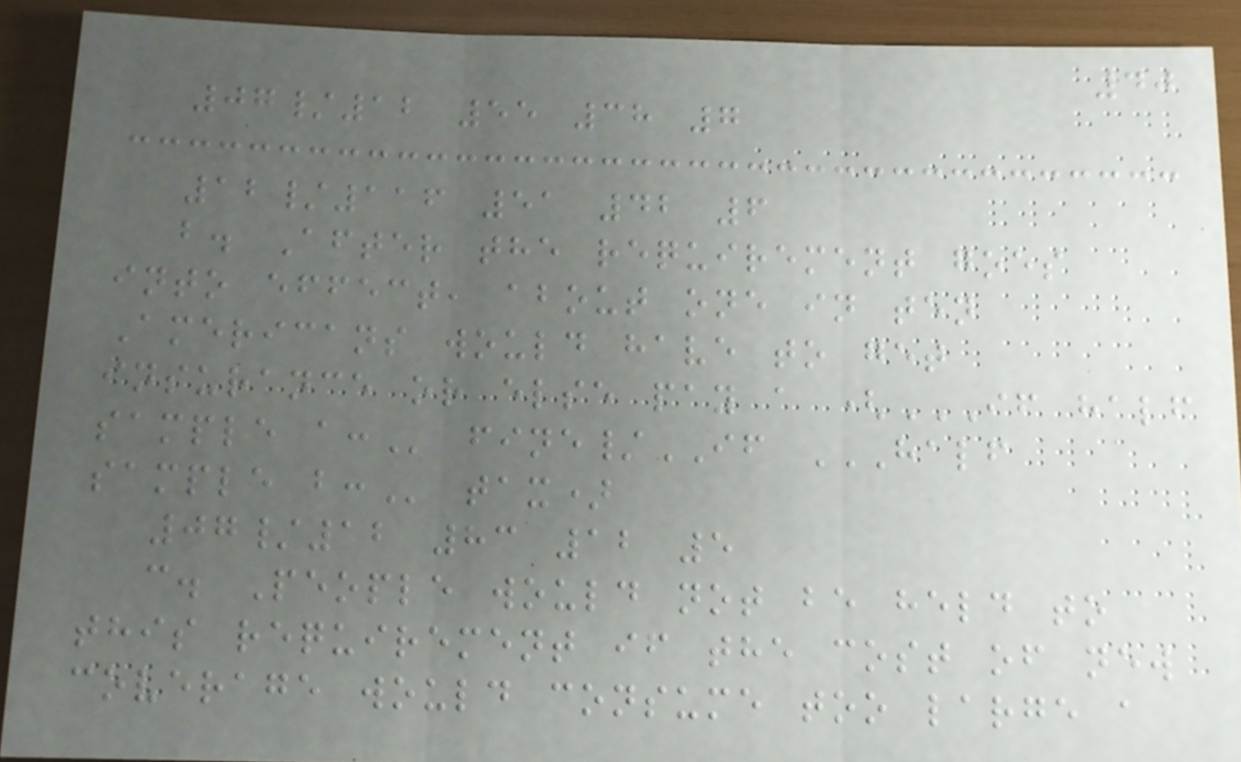40
07/12 55 38 7
12/116 51 42 6
b. After the requirement goes
into effect, about one in ten
Americans would have to get
insurance or else pay a (IF HALF
SAMPLE A: fine/IF HALF
SAMPLE B: tax)
07/12 83 12 5
c. People would not be held to
this requirement if the cost of new
coverage would consume too large a
